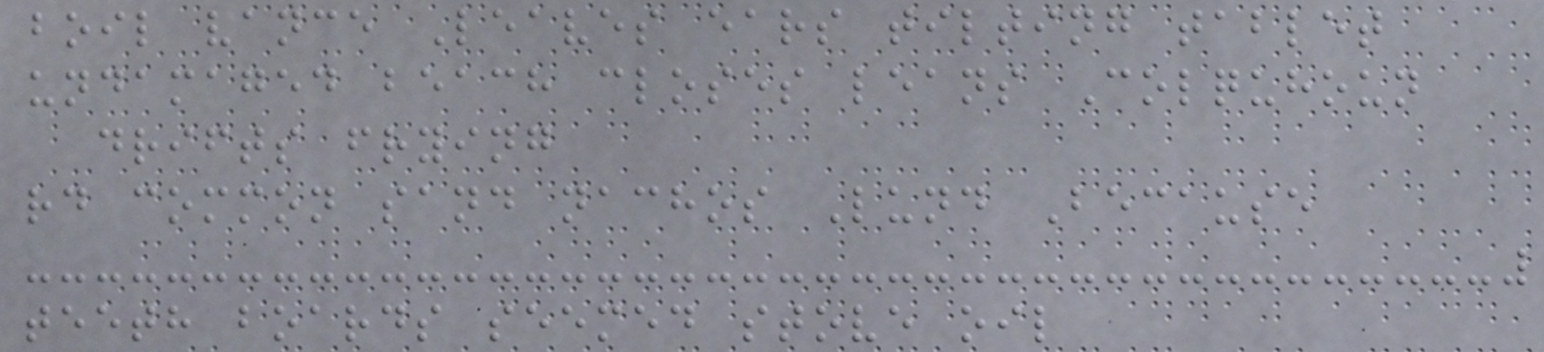boil vance Leaves ears tilting tablet
undamaged beach closes leans Colquhoun
drifts frying
rd common sand nachos Lund Because
teeth boards seemed stove oil
